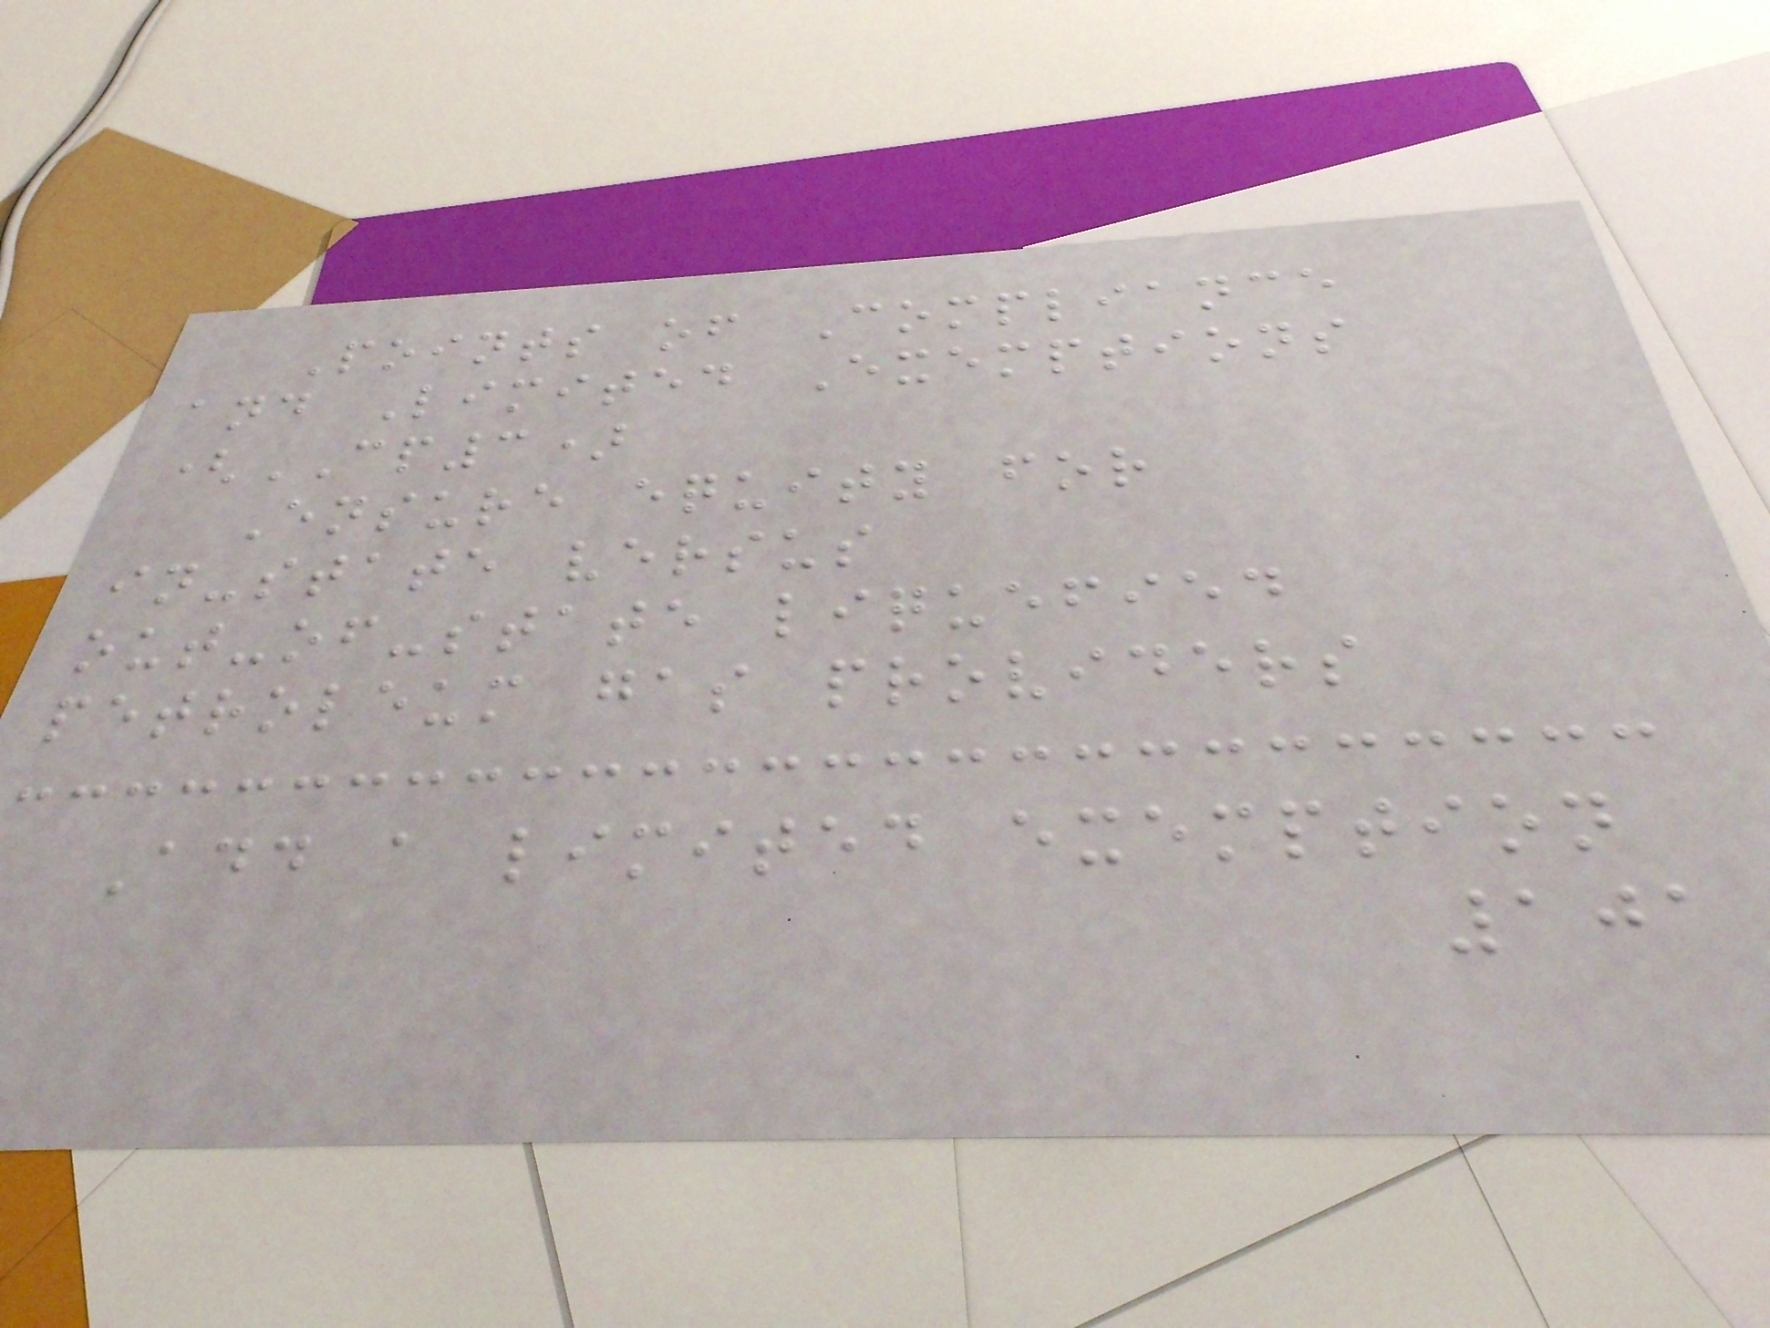Points of Compliance
and Limited Exemptions
(CP3)
Ensure equity for
in-state versus
out-of-state liquefied
petroleum gas providers
Add a limited exemption
101
